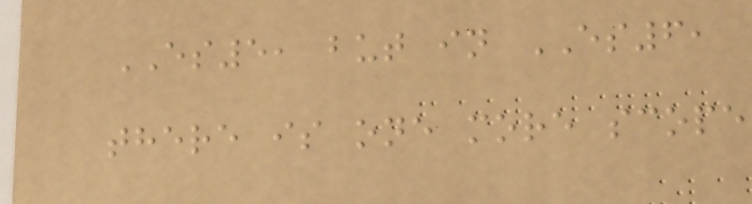ES5, but in ES6,
there is one more scope
